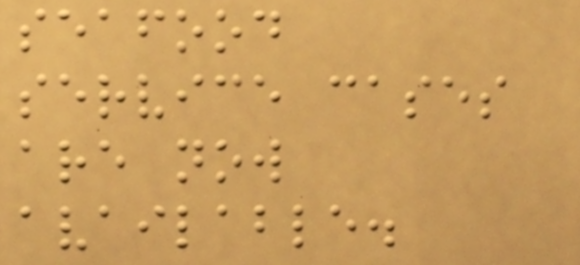seafood
service cases
are now
available.
